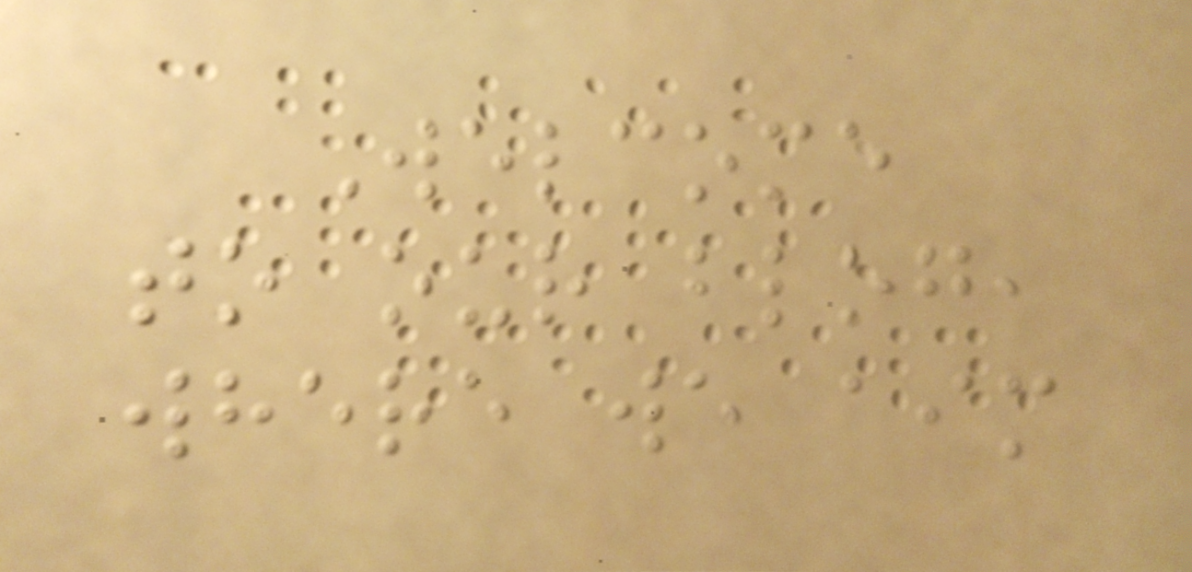Welcome
to our blog,
where we aim
